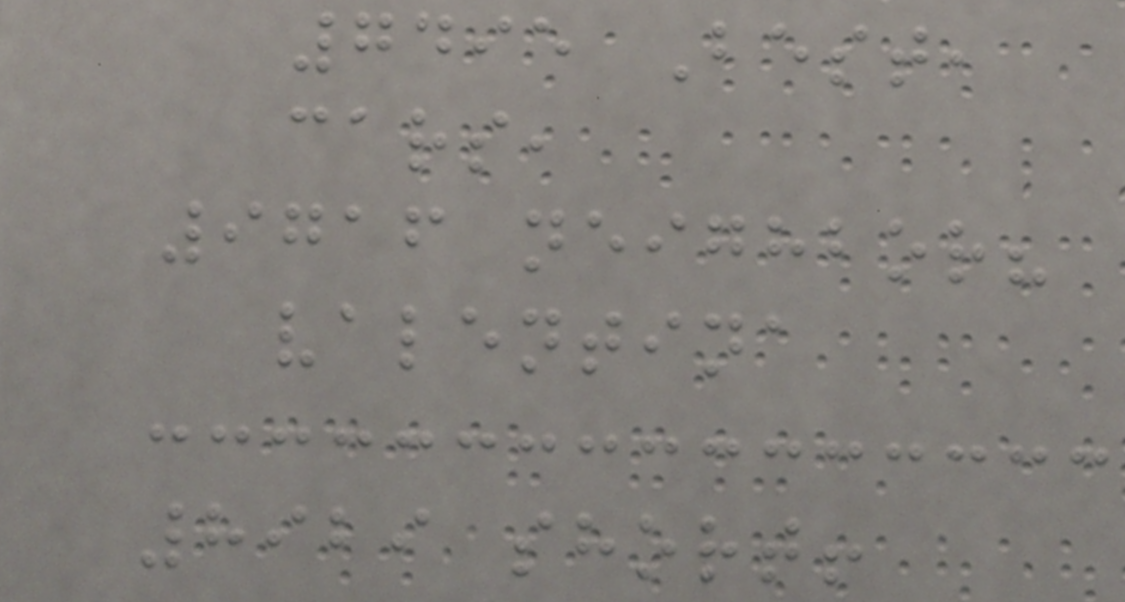7495 Best,
cars,
9716 neighbor?
valentina
8929 short!
